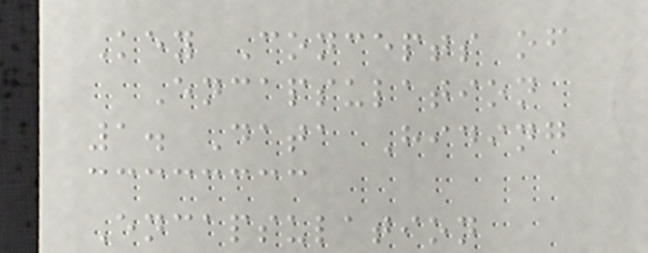Key Concepts of
Encapsulation
1. Data Hiding
Encapsulation
